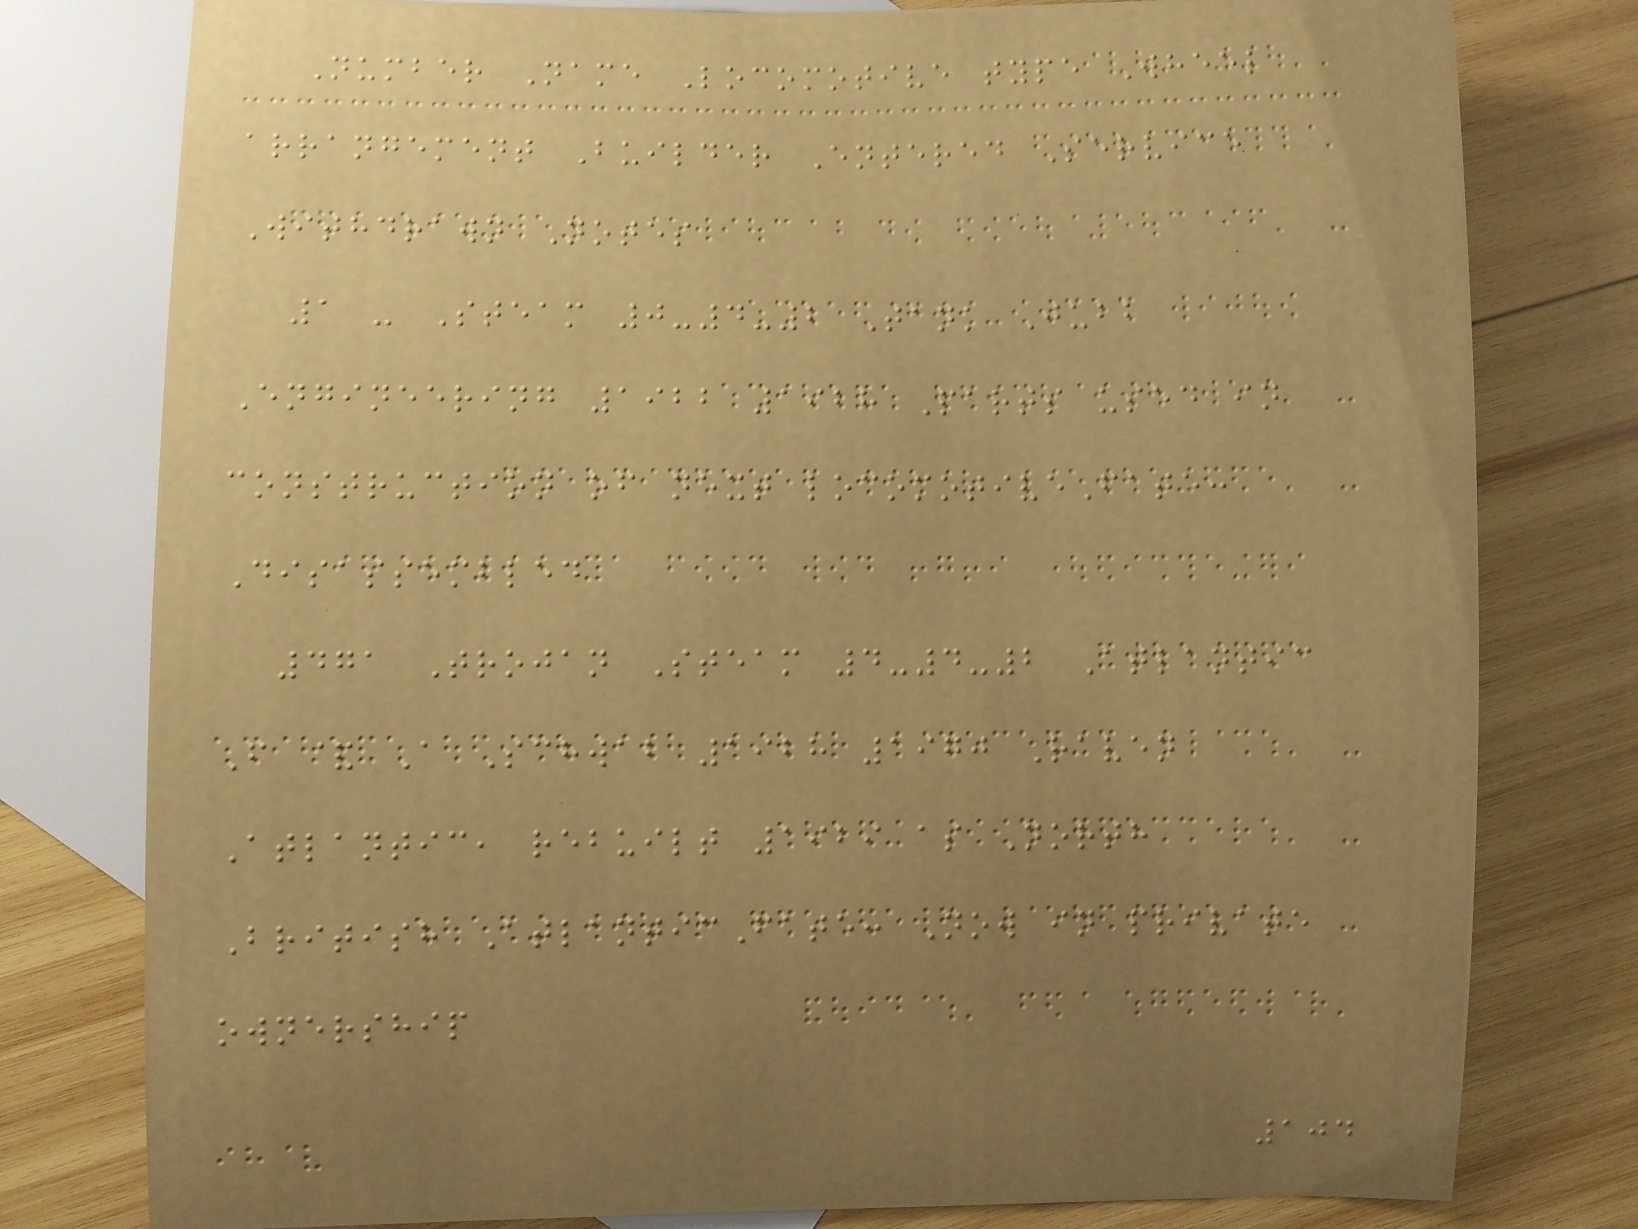Number Name Locomotive type Wheel
arrangement Builder Entered Service
Withdrawn Notes
1 - Steam 0-4-2 Tank Jubb
Engineering 1922 1928 Parts used in
construction of next locomotiveFate:
Disassembled
471 Trojan Steam 4-4-2 Atlantic
F & A Schwab 1928 1970 Raven
Atlantic, rebuilt 1929 as North
British AtlanticFate: Now in private
ownership
104
